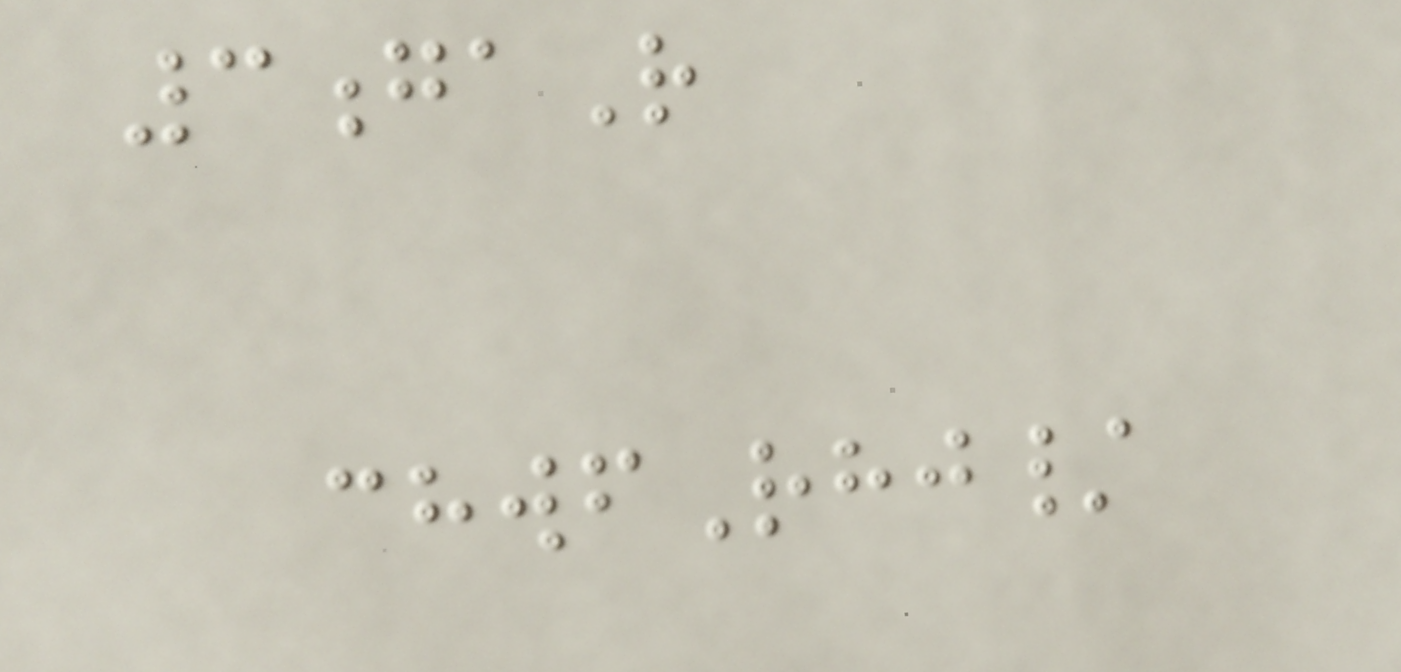3gaR
chwfRhj/
